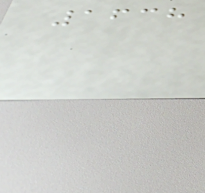1638
